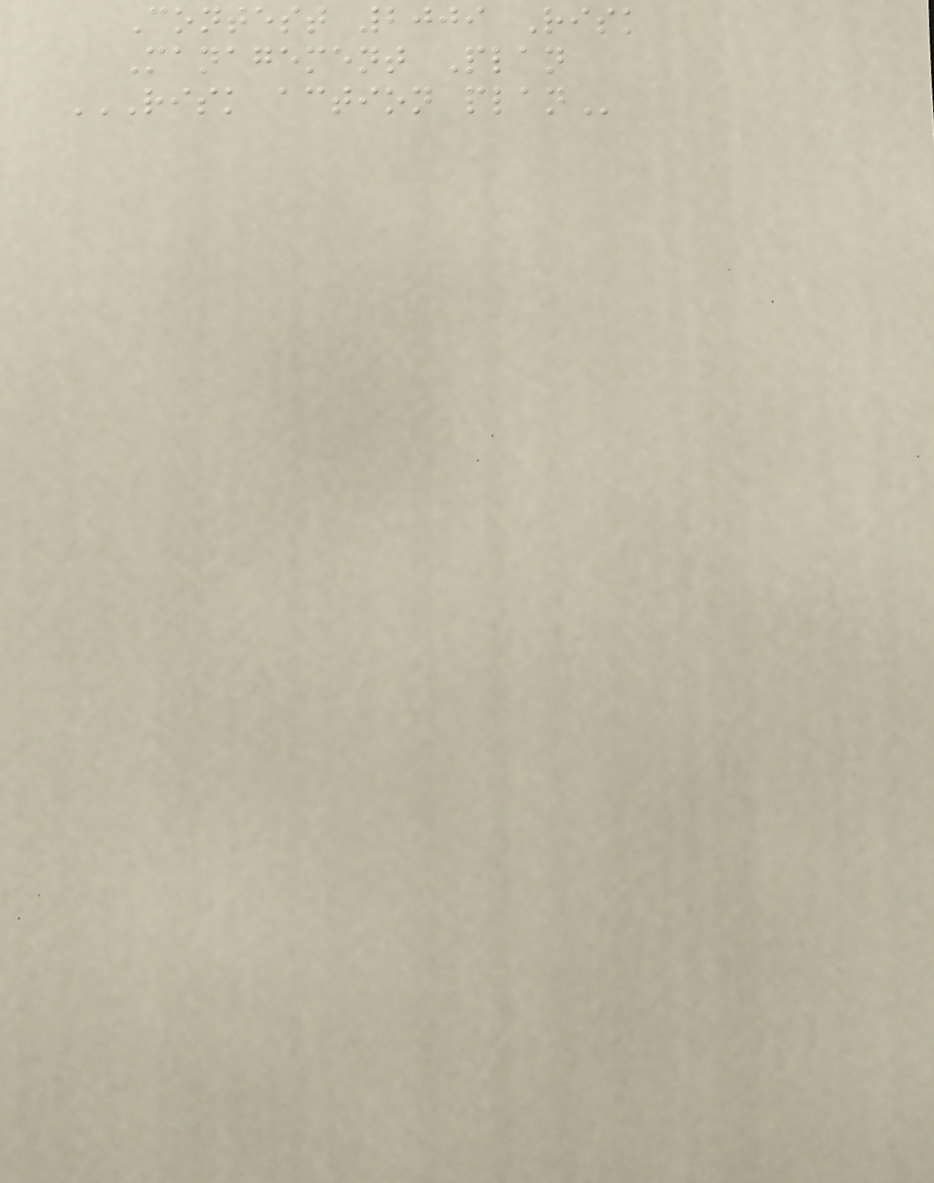Contest 2009 Risk
Management Plan
RISK ACTION PLAN
